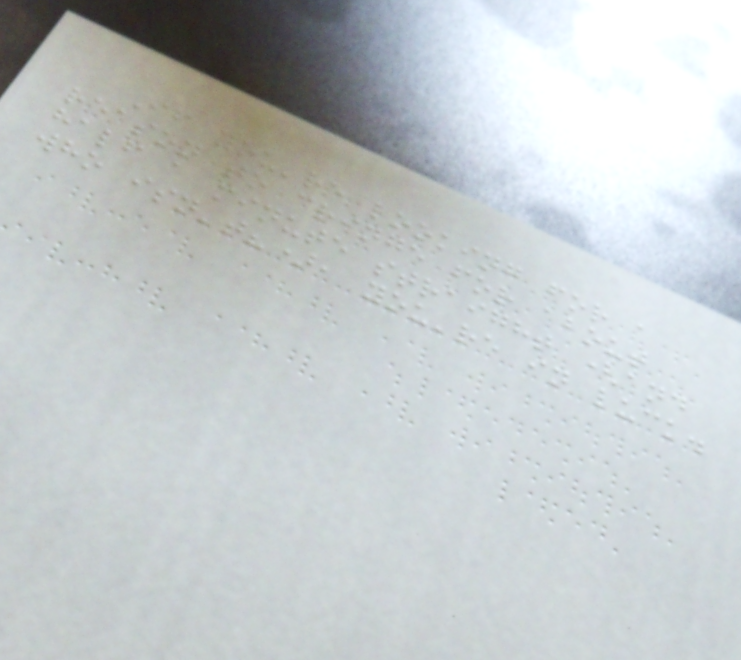If you're looking for a
reason to cringe for about
half a minute straight (and
who isn't?), you're in luck.
